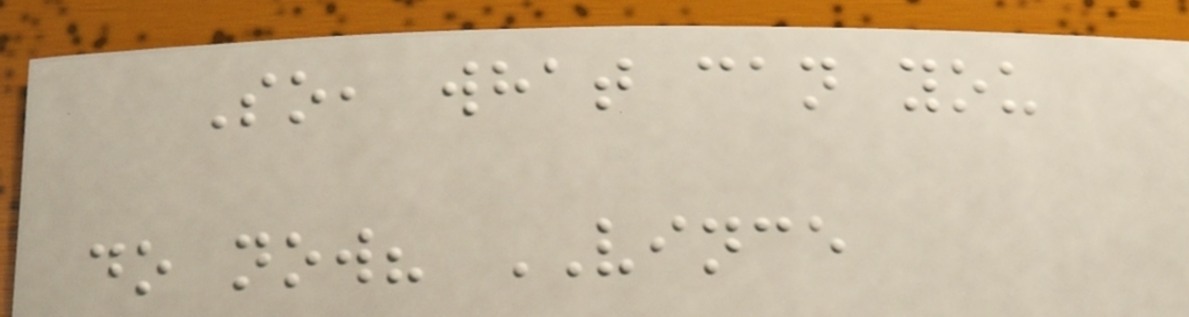So, what can you
do now? VINCE
